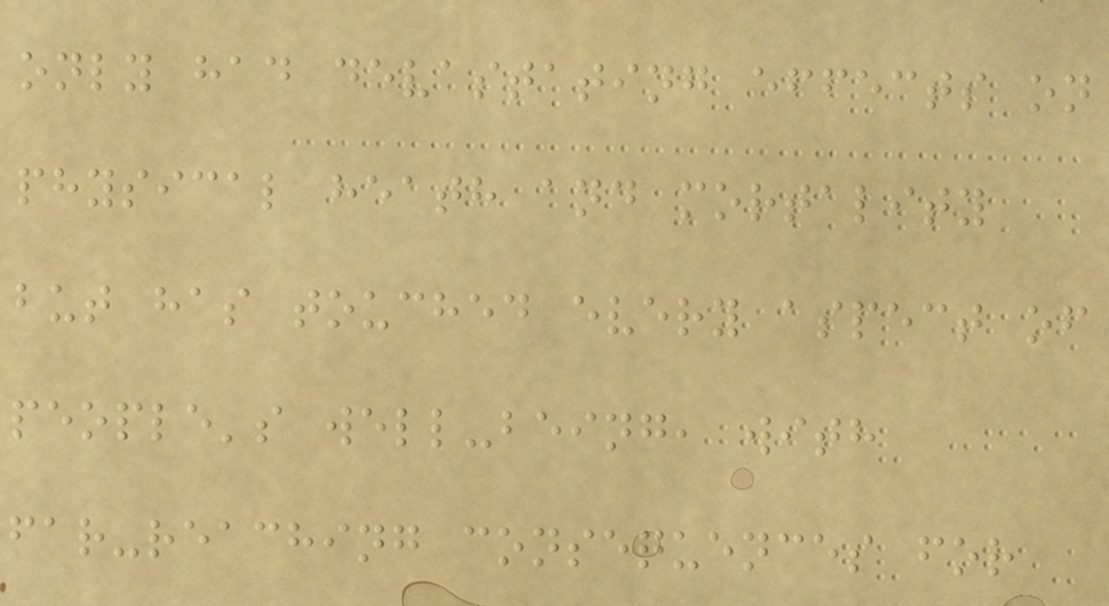only had devastating effects on
physical heath and mortality
but has touched every aspect of
people's well-being, with
far-reaching consequences for
